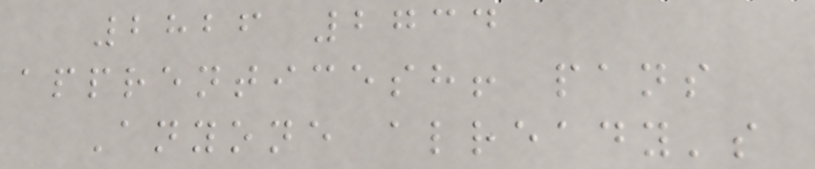2826 2734
apprenticesh! pans
Anyone already's
